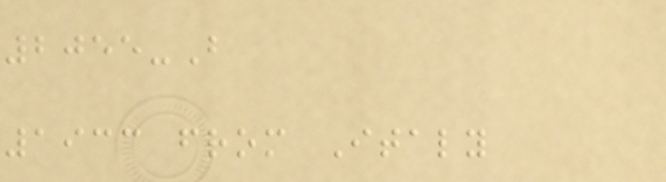2055-B
1933 from Italy
